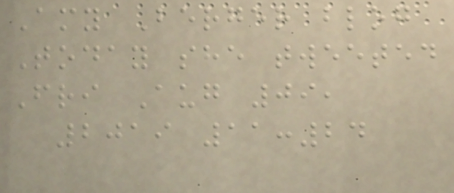Amy Berger blog
Today she tweeted
Fri Aug 09,
2019 11:24
